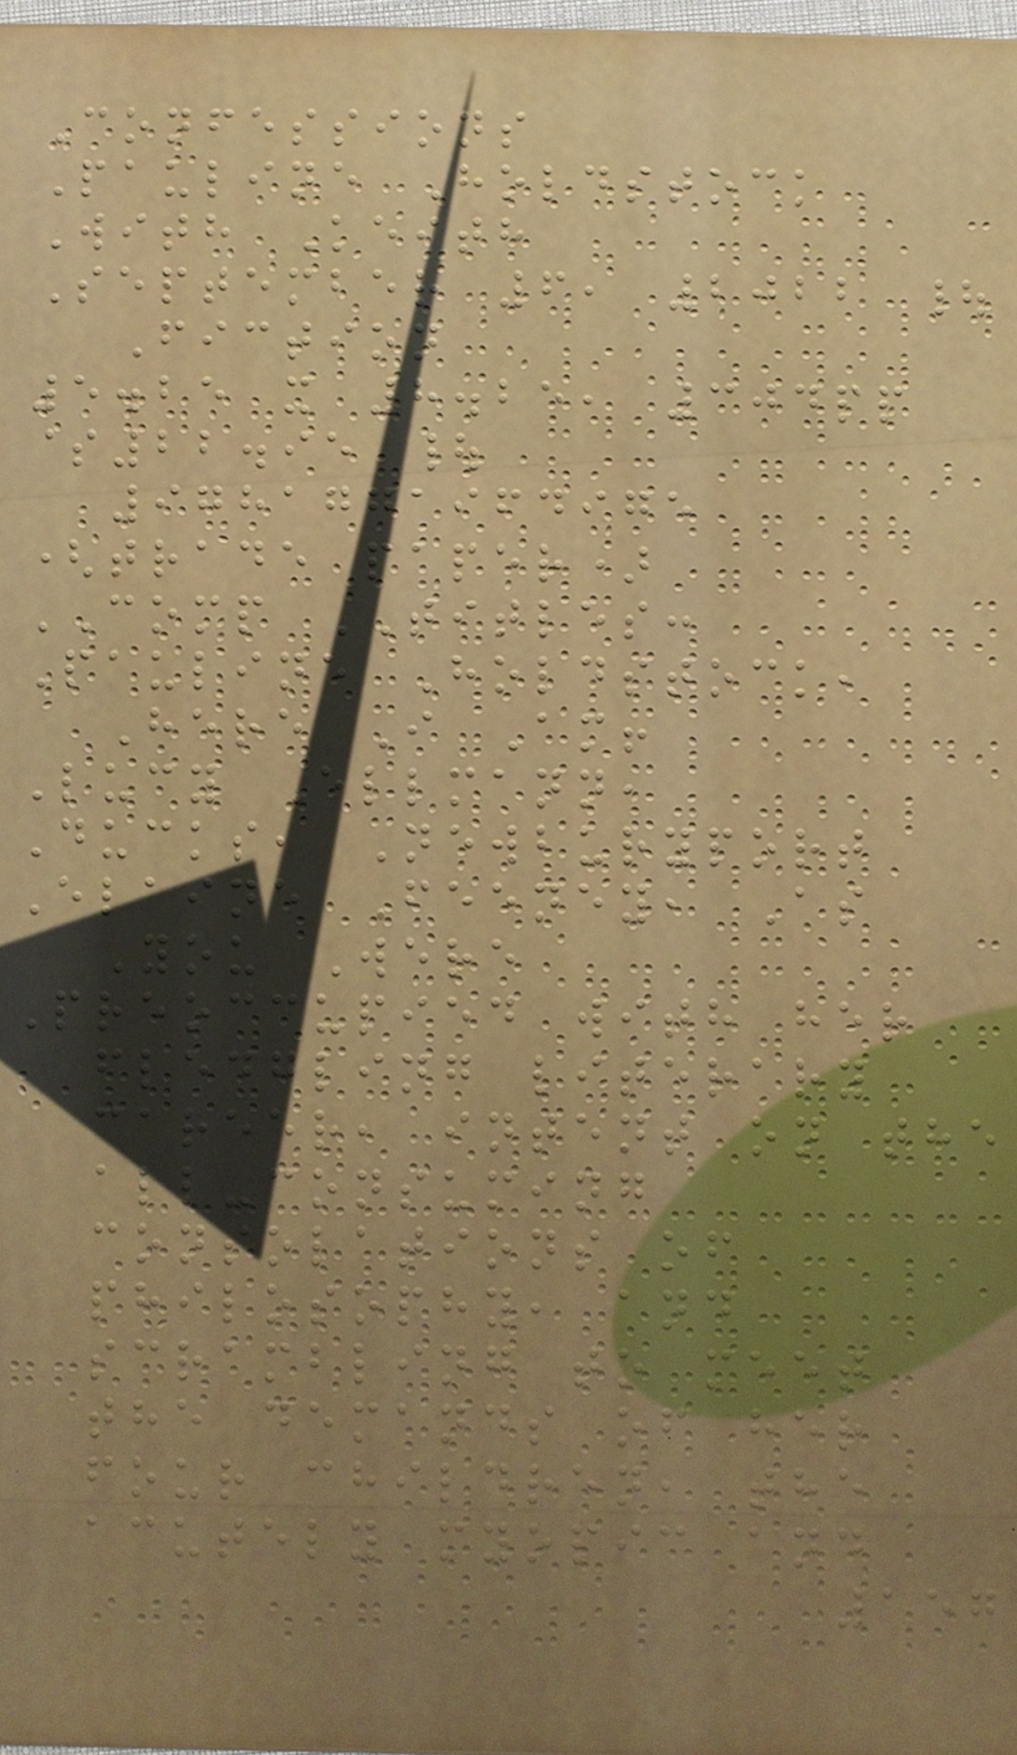Confessions
Pauline Holdstock
With Keith
September 6, 2022 |
Fiction
5.25 x 8.25, 304pp
$22.95 |
9781771964975
(trade paper)
COMP TITLES:
Pauline Holdstock,
Here I Am!
Lucy Ellmann,
Ducks, Newburyport
Elaine Feeney, As
You Were
Preoccupied with her
fledgling literary
career, intent on the
all-consuming
consolations of
philosophy, and
scrambling to meet
the demands of her
four children, the
acutely myopic and
157
